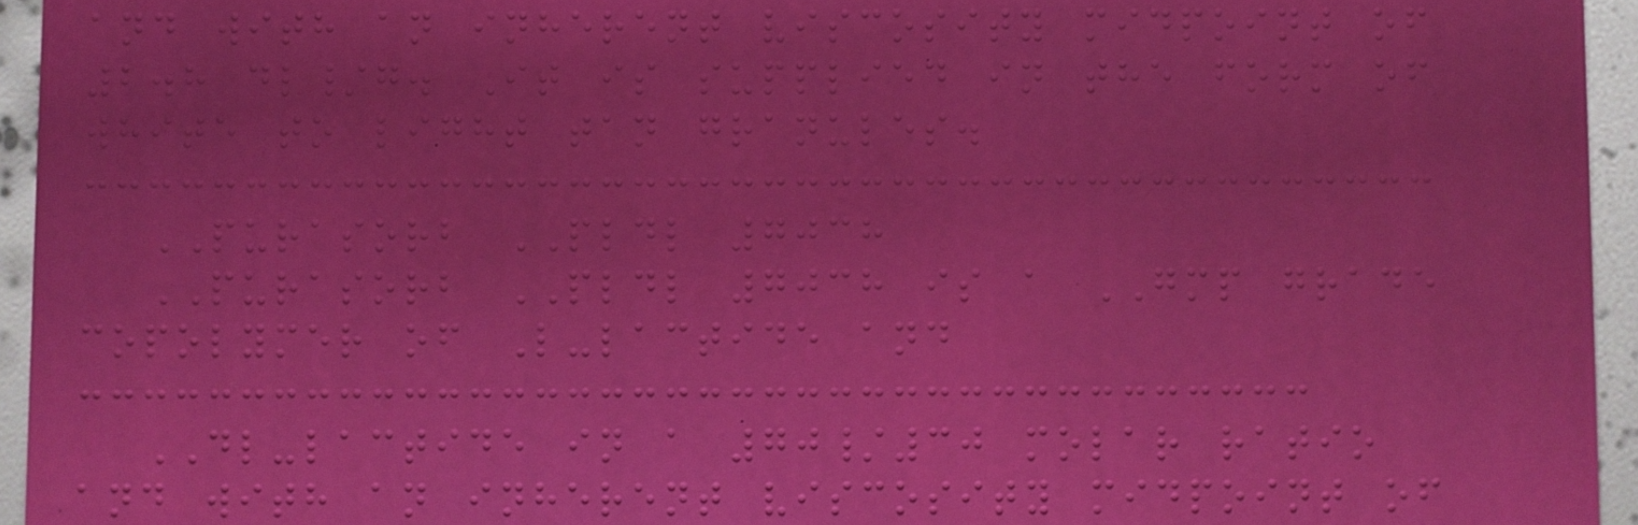and with an inherent viscosity midpoint of
2.8 dl/g. It is supplied in the form of
white to light tan granules.
PURASORB PLDL 7038
PURASORB PLDL 7038 is a GMP grade
copolymer of L-lactide and
DL-lactide in a 70/30 molar ratio
and with an inherent viscosity midpoint of
